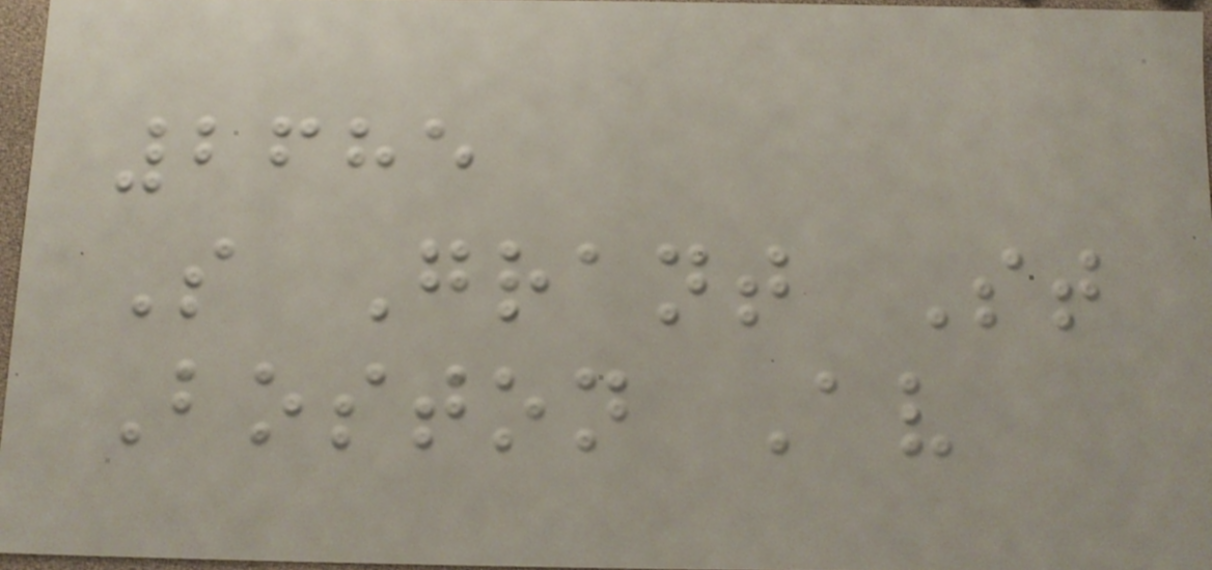2685
S Grant St
Boston Av
